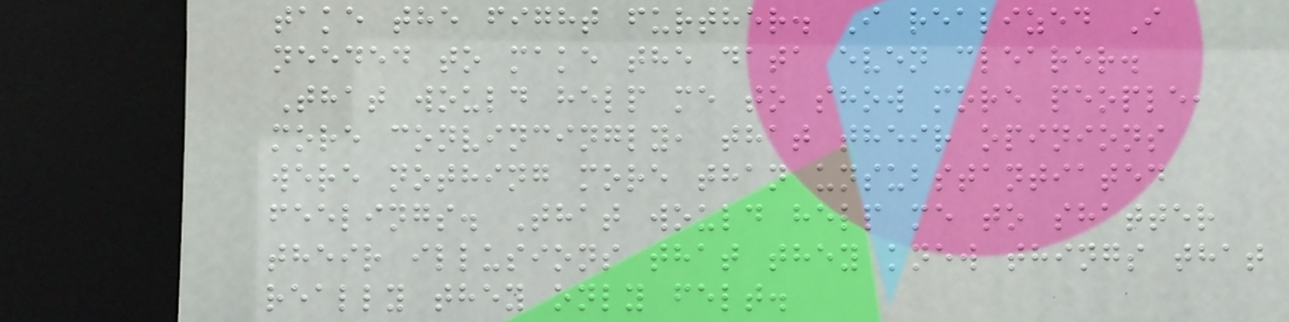take the fight further. I realized I
needed to make the data even clearer.
That would help me to show more people,
more convincingly, that their opinions
were nothing more than unsubstantiated
feelings. That would help me to shatter
their illusions that they knew things that
really they only felt.
